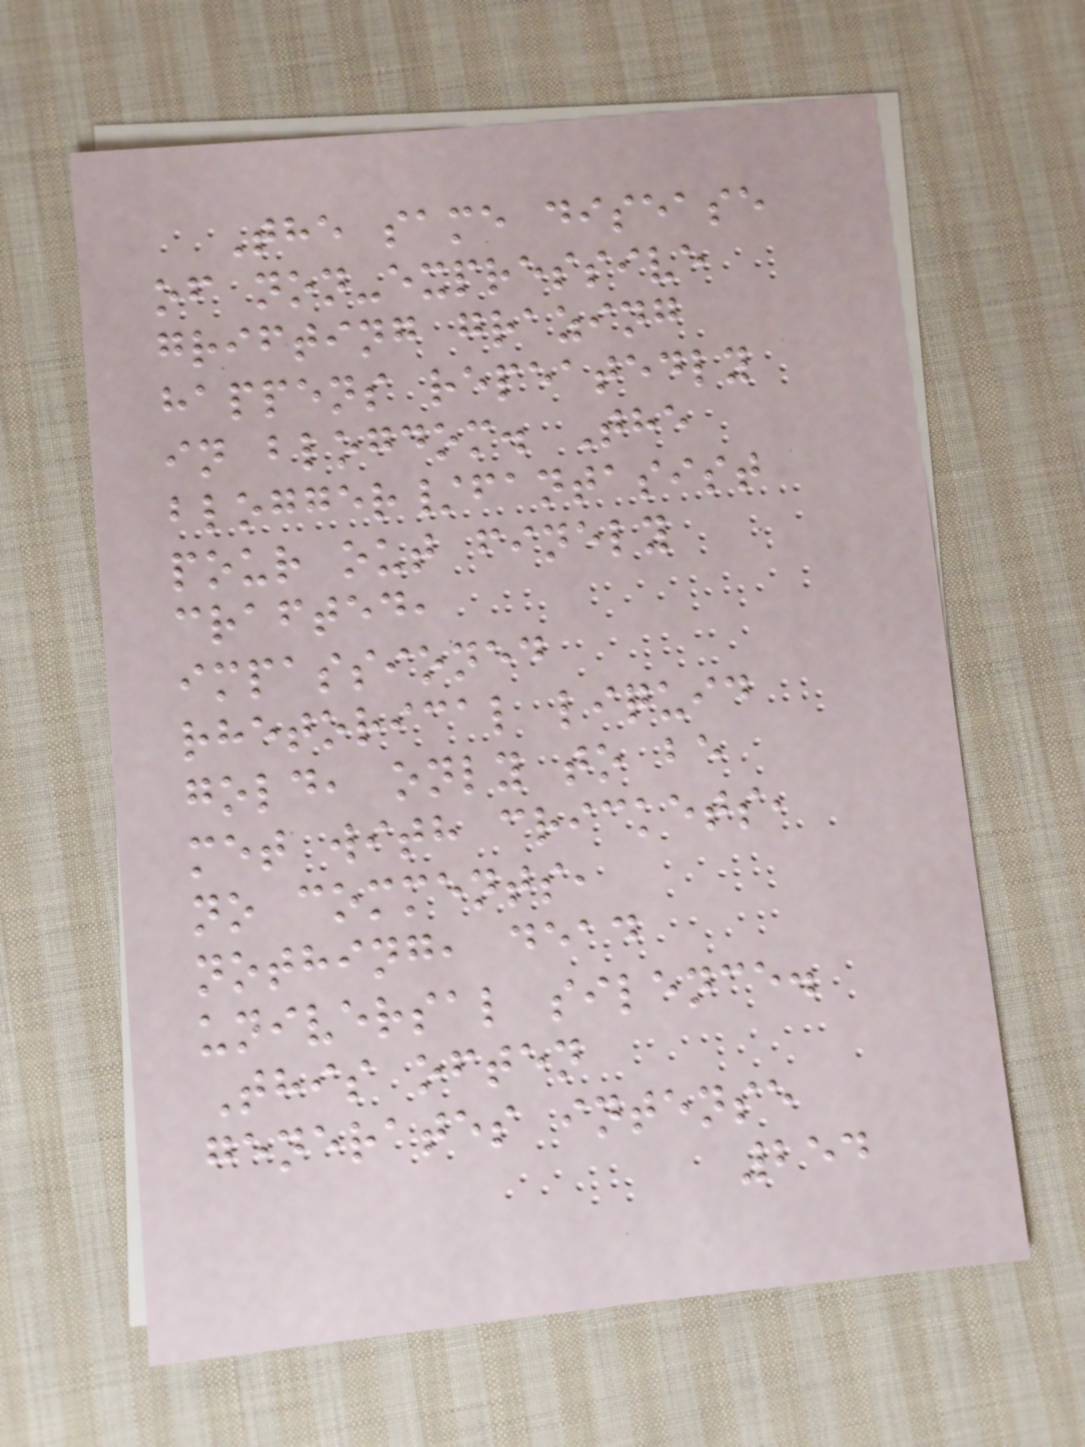The same disease
of non-expressive
grifting grazing
happens repeatedly
in blogdom. The
blogger/fantasist
pour out finely
crafted,
impassioned
rhetorical liquid
gold, only to be
met with crickets,
no comments,
nothing, dead
universal silence.
This often
generates intense
254
